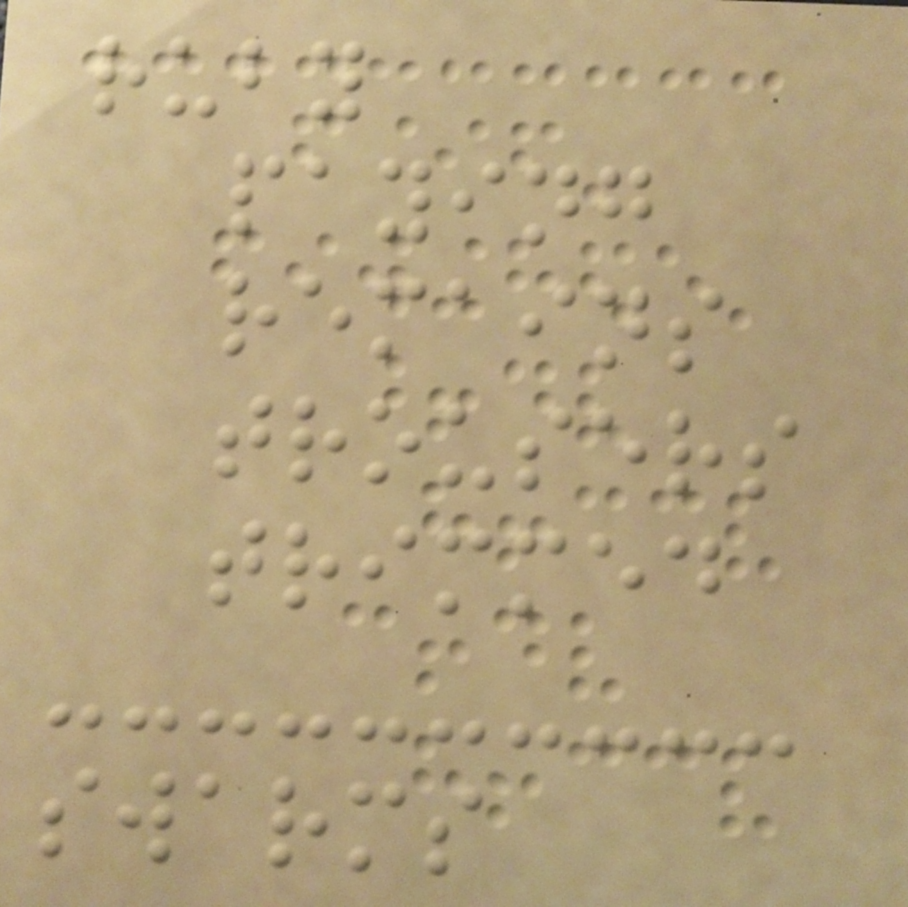ruby
paying
remains
trousers
trimmed
swarms
